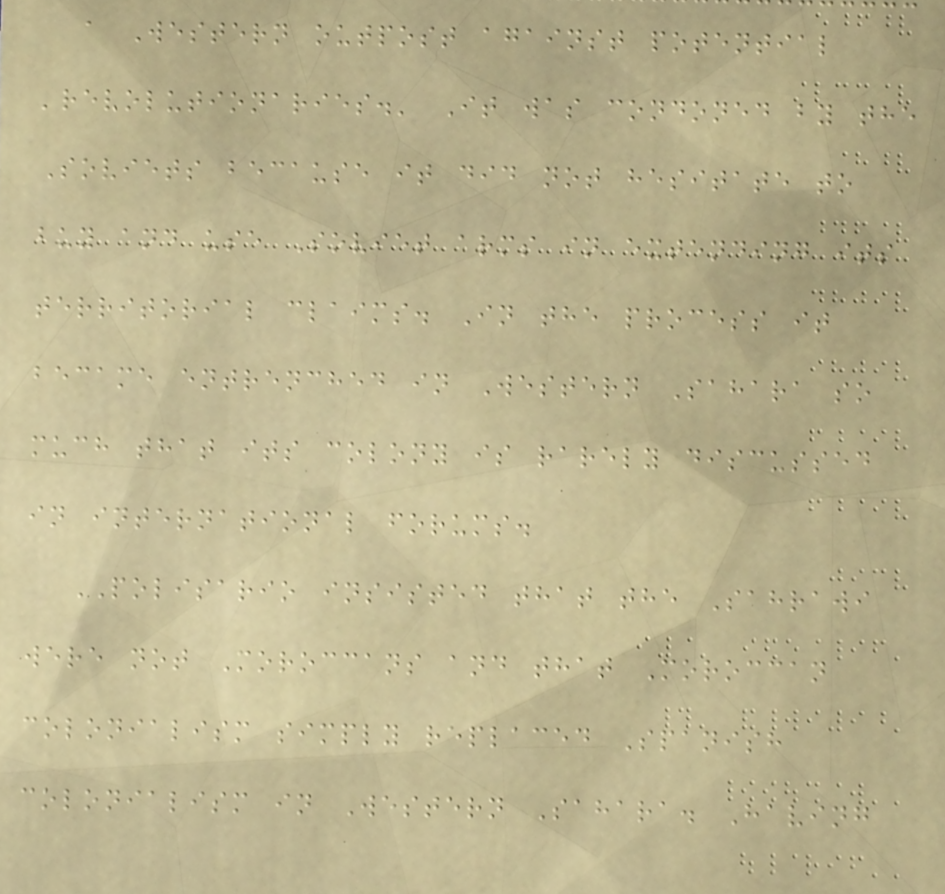a Western outpost against potential
'revolutionaries.' It was condoned by the
Soviets because it did not hesitate to
buy and use Soviet arms in extending its
territorial claims. In the process it
became entrenched in Western Sahara so
much that its colony is rarely discussed
in international forums.
POLISARIO insisted that the Sahrawi
were not Moroccans and that Moroccan
colonialism simply replaced Spanish
colonialism in Western Sahara. Having
